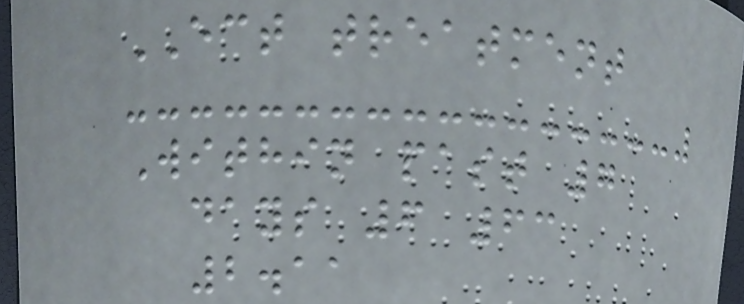ECT treatment
Within past 7
days 6 63
2.11
